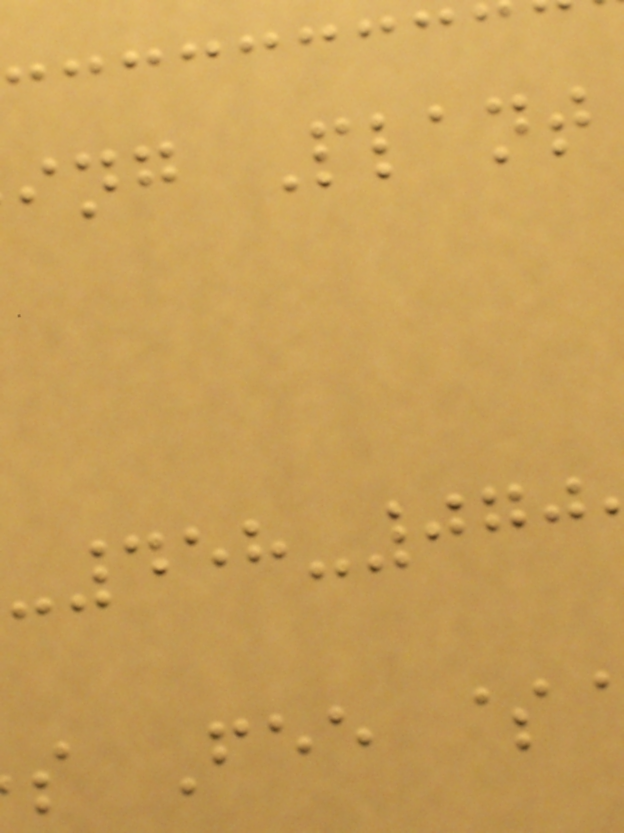ing Plant
s Fee $
